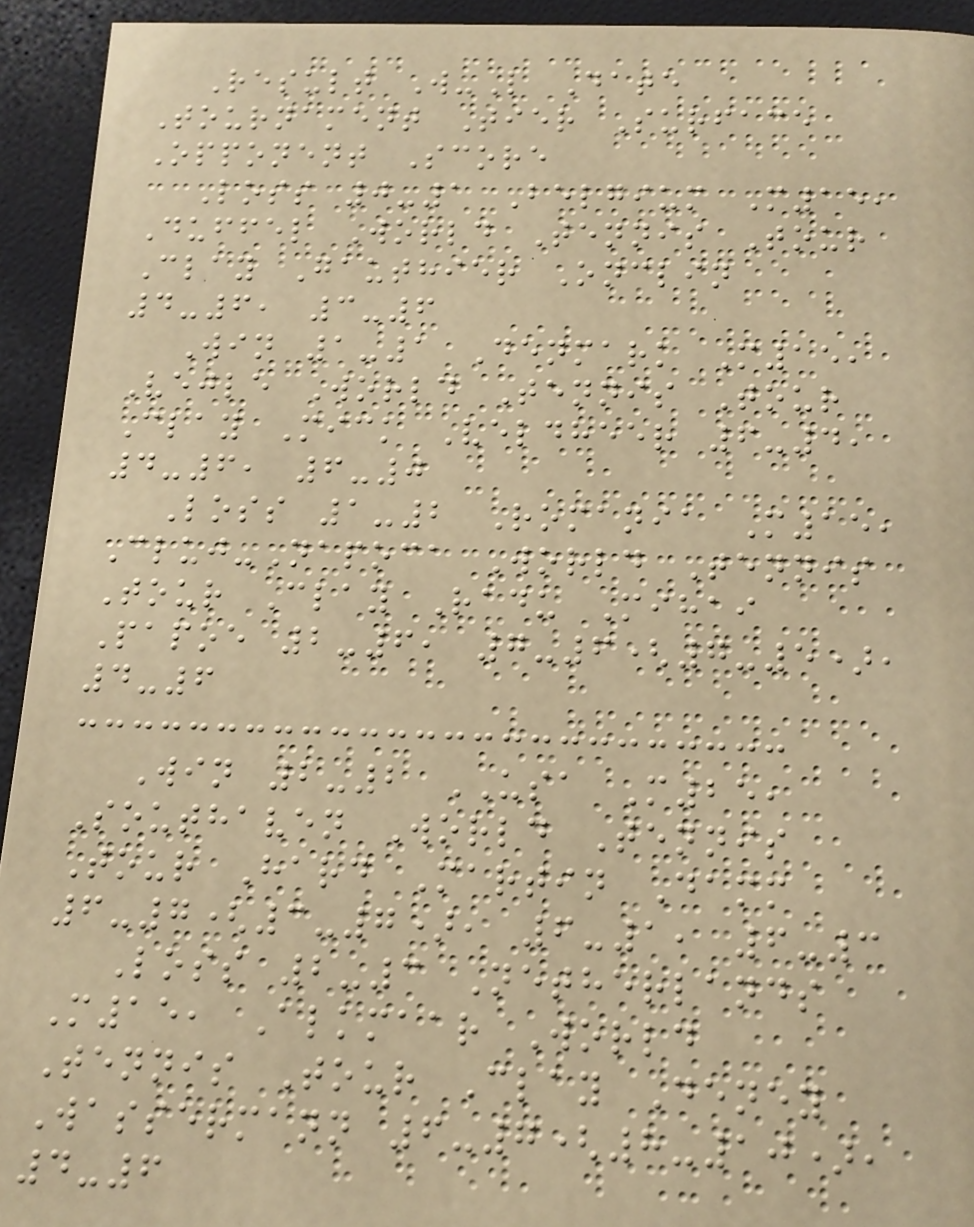Result W-L Date
Tournament Tier Surface
Opponent Score
Loss 0-1 Belgium M15,
Duffel World Tennis Tour
Clay Gauthier Onclin
4-6, 3-6
Win 1-1 Denmark M15,
Vejle World Tennis Tour
Clay Mick Veldheer 6-4,
4-6, 6-0
Loss 1-2 Romania M15,
Cluj-Napoca World Tennis
Tour Clay Radu Mihai
Papoe 2-6, 7-6(7-5),
4-6
Win 2-2 USA M25,
Southaven World Tennis
Tour Hard Martin Damm
6-7(3-7), 6-1, 6-3
Loss 2-3 Netherlands
M15, Alkmaar World
Tennis Tour Clay Deney
Wassermann 6-7(8-10),
4-6
